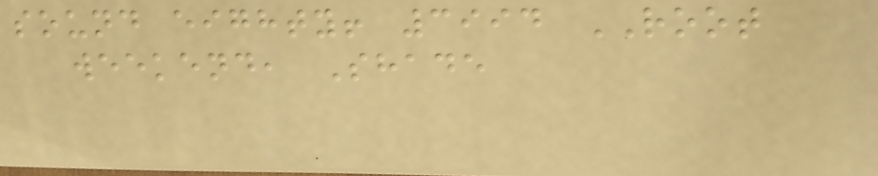sound eighty! 3994 ROOT
weekend, Shade
